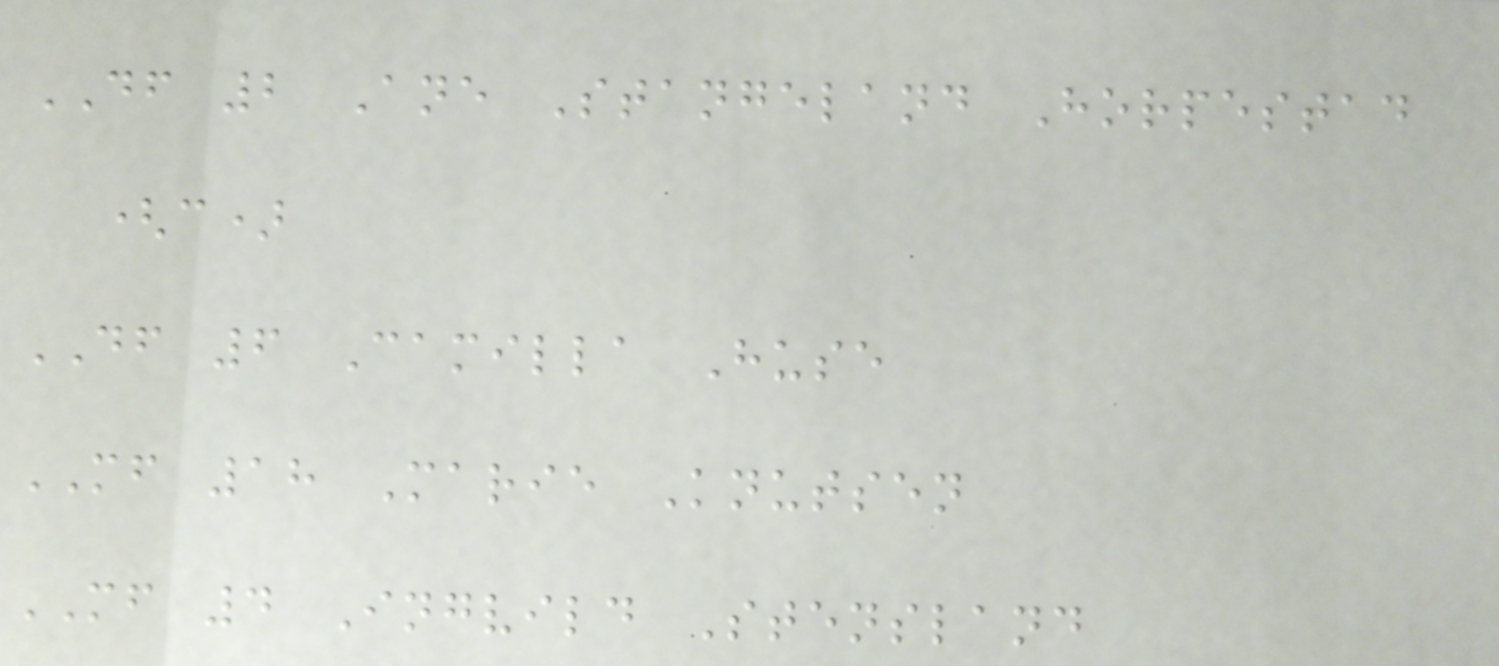DF 2 Ane Stangeland Horpestad
(c)
DF 6 Camilla Huse
MF 18 Marie Knutsen
MF 4 Ingvild Stensland
